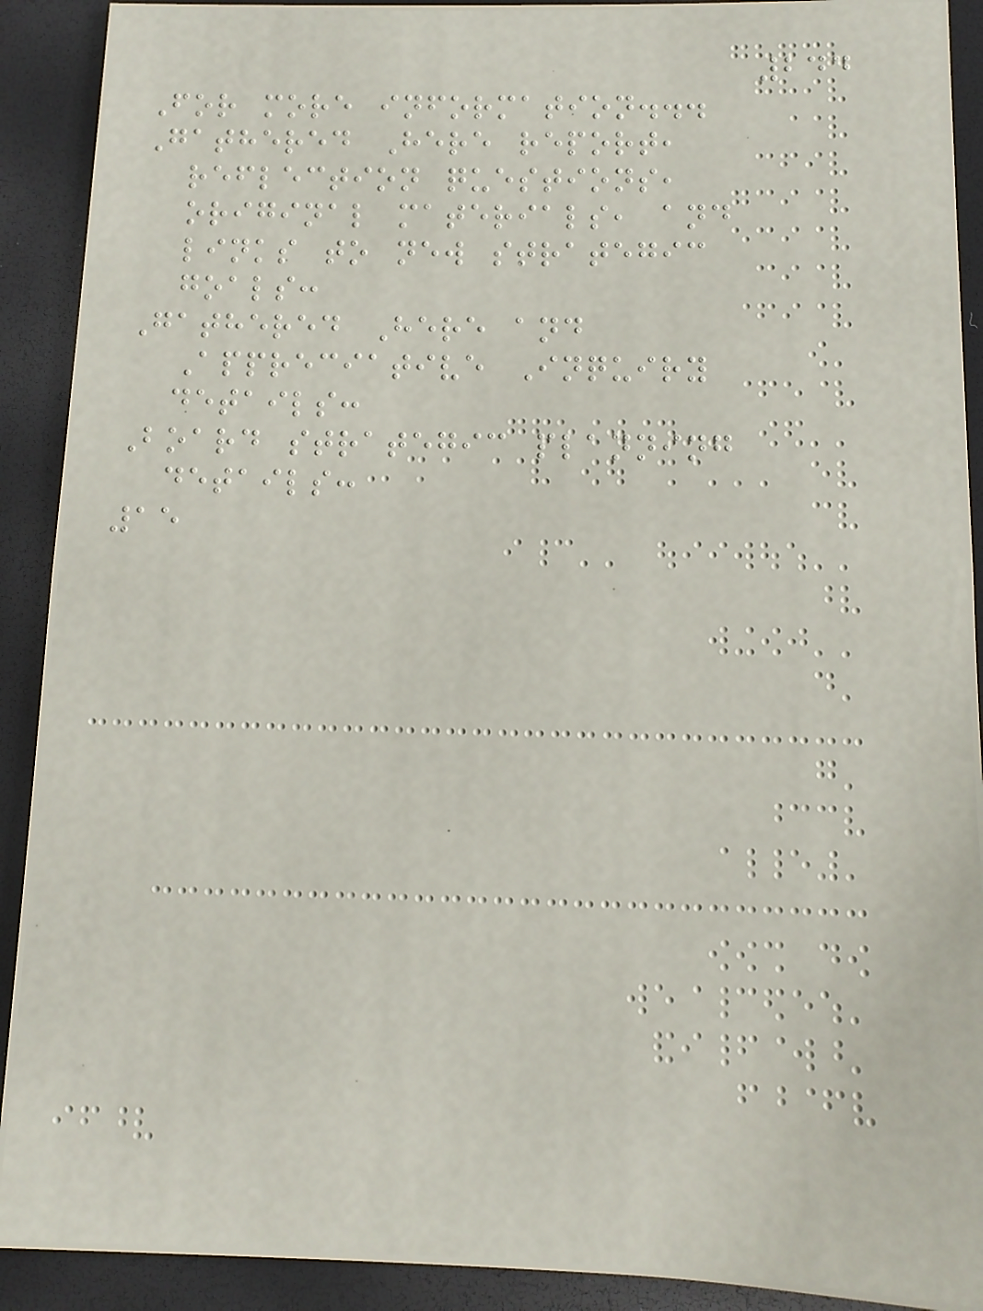244
For more information...
Gathered Here report,
reflection questions,
original materials, and
links to new strategic
goals:
Gathered Here and
Appreciative Inquiry
details:
Board strategic planning
details:
15
